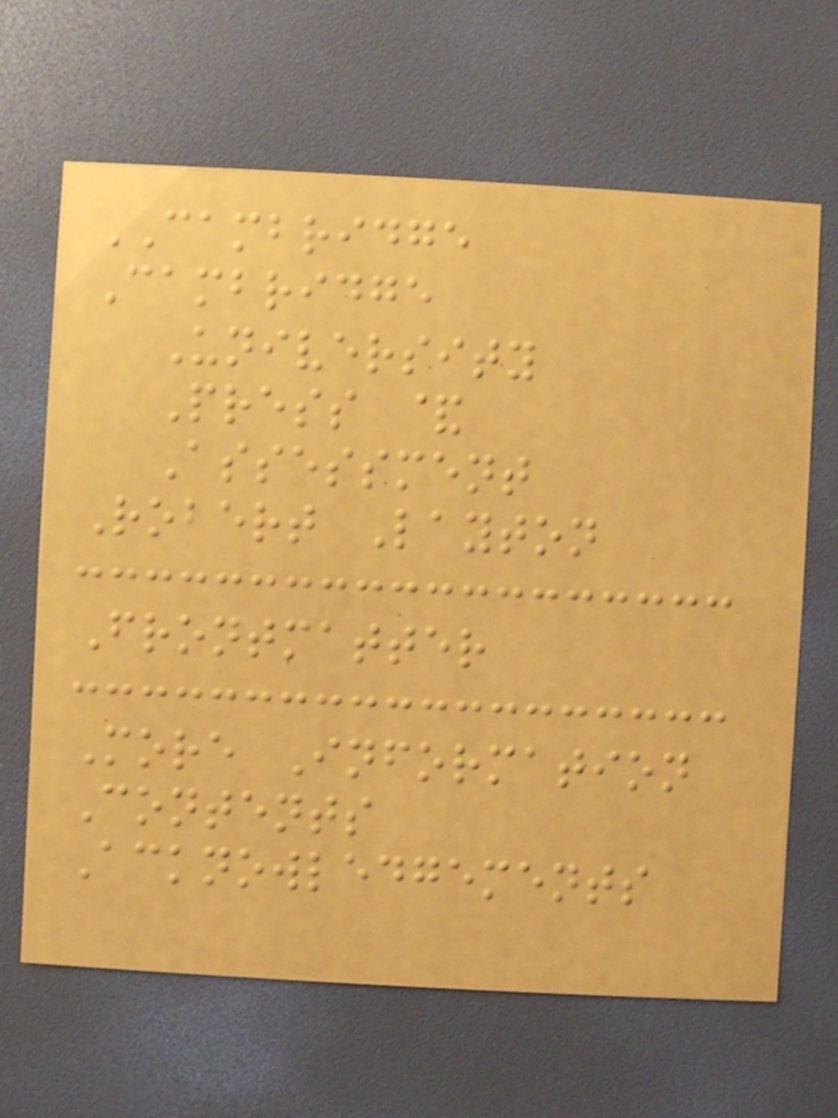CAMBRIDGE
Cambridge
University
Press &
Assessment
Robert Layton
Frontmatter
More Information
Contents
Acknowledgements
